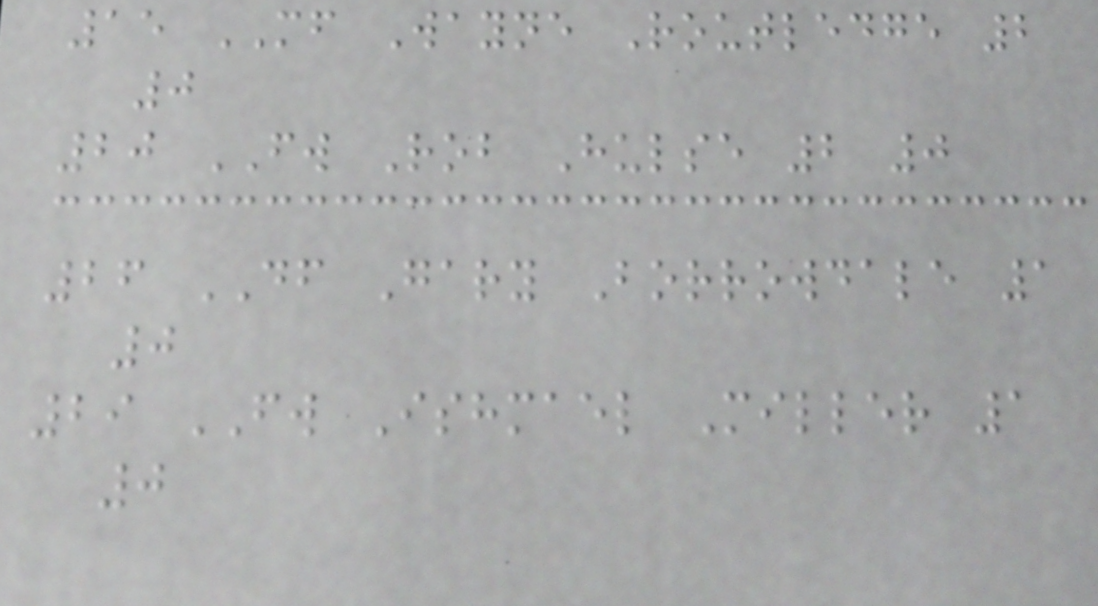15 MF Wayne Routledge 2
0
20 FW Rob Hulse 2 0
26 DF Gary Borrowdale 1
0
29 FW Ishmael Miller 1
0
